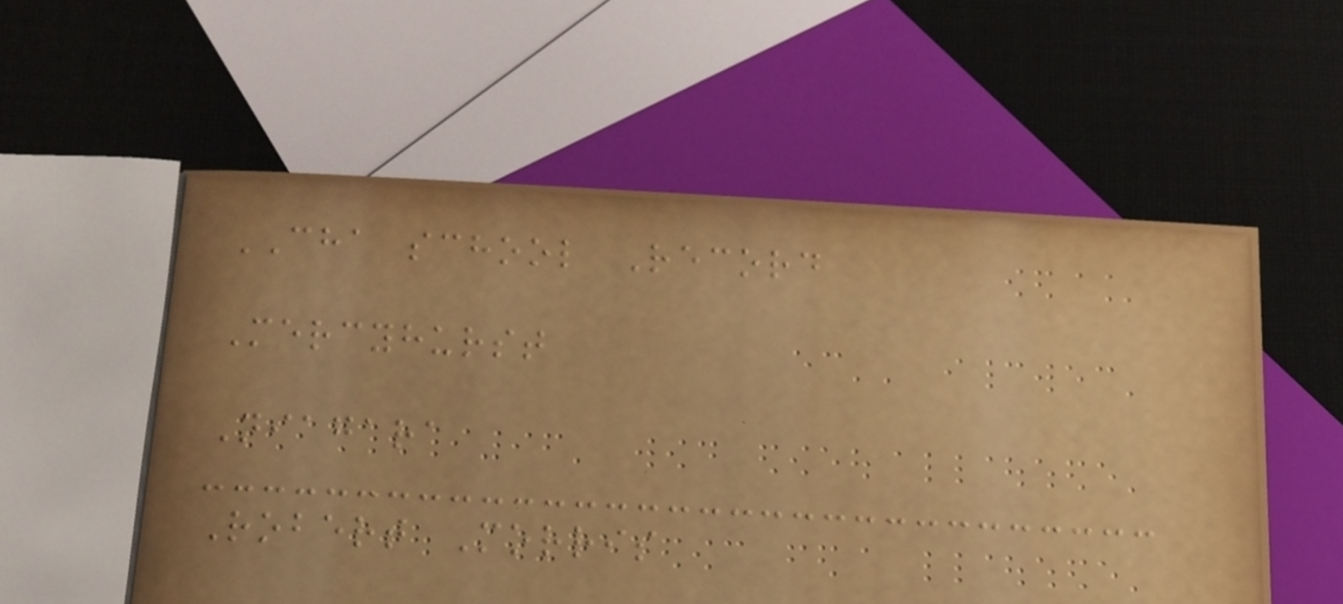CHA school Record
Mercyhurst
Niagara
Robert Morris
